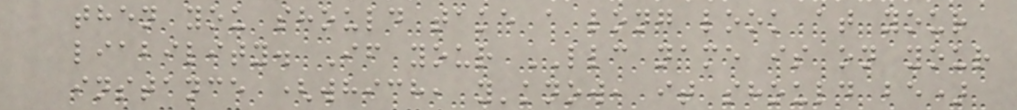then you should take a long look at your
liability. If your LLC name is on your
instance (which, y'know, it should be)
